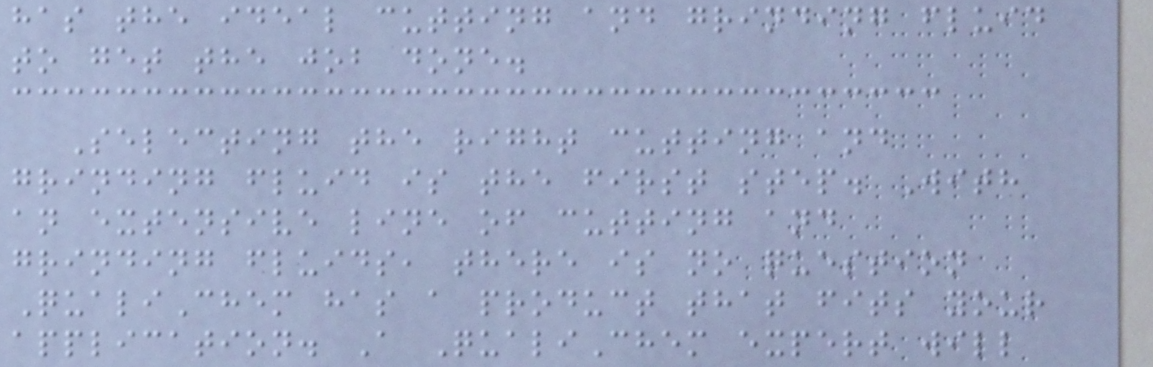has the ideal cutting and grinding fluid
to get the job done.
Selecting the right cutting and
grinding fluid is the first step. With
an extensive line of cutting and
grinding fluids, there is no question
QualiChem has a product that fits your
application. A QualiChem expert will
